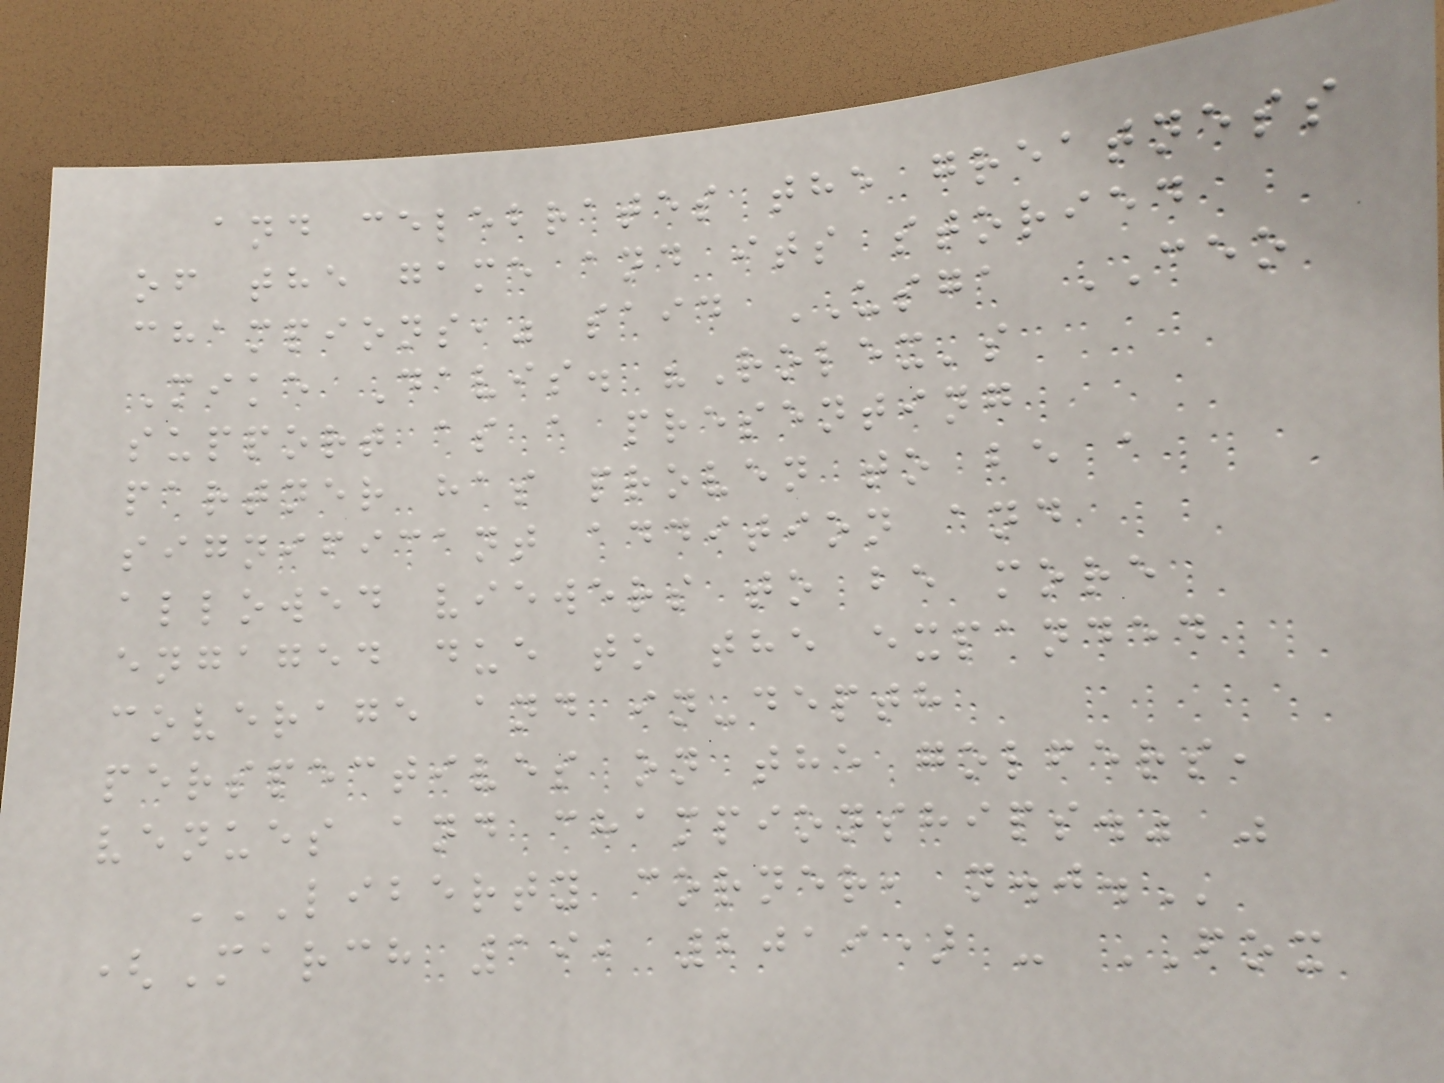and celebrates the greatness
of the game and its storied
champions," said USGA CEO
Mike Davis. "Rolex's
support as a presenting
partner has proven to be a
significant addition and
allowed viewers to be more
engaged due to the expanded
coverage and in-depth
perspectives on the golfers,
venues and championships." "
LIBERTY CORNER, N.J.
(March 19, 2019) - FOX
